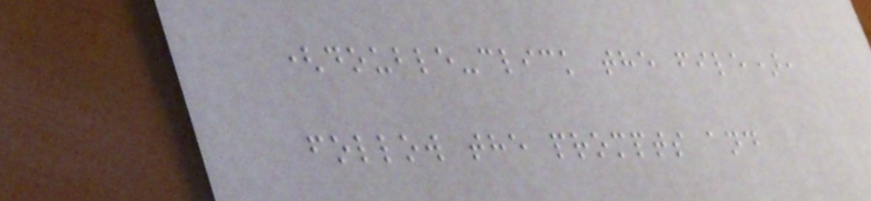(double-click the file),
follow the prompts and
